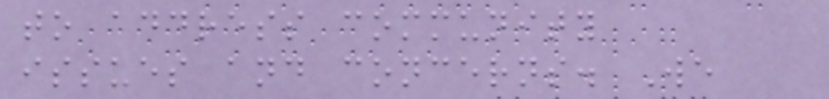to address community
issues and concerns. We
